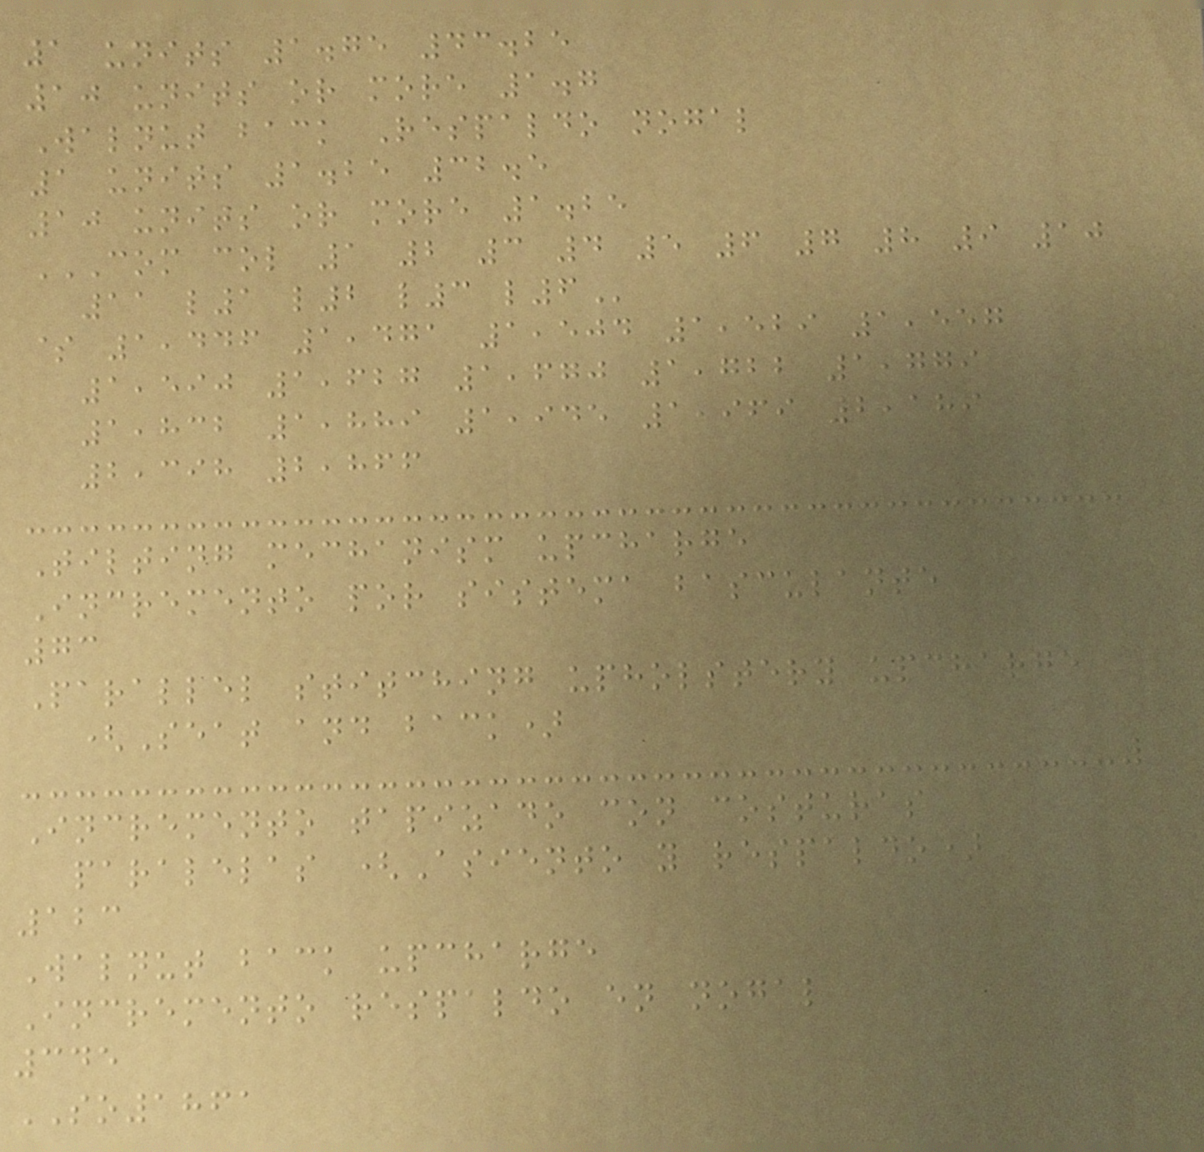1 units 1.75 43.25
10 units or more 1.7
Walnut back Respaldo nogal
1 units 1.25 32.5
10 units or more 1.25
COM COL 1 2 3 4 5 6 7 8 9 10
11 L1 L2 L3 L6
$ 1,446 1,471 1,504 1,529 1,557
1,590 1,627 1,670 1,722 1,779
1,832 1,889 1,945 1,969 2,189
2,398 2,866
Tilting mechanism upcharge
Incremento por sistema basculante
73
Parallel stitching upholstery upcharge
(Seat and back)
Incremento tapizado con costuras
paralelas (Asiento y respaldo)
123
Walnut back upcharge
Incremento respaldo en nogal
345
SO1861
